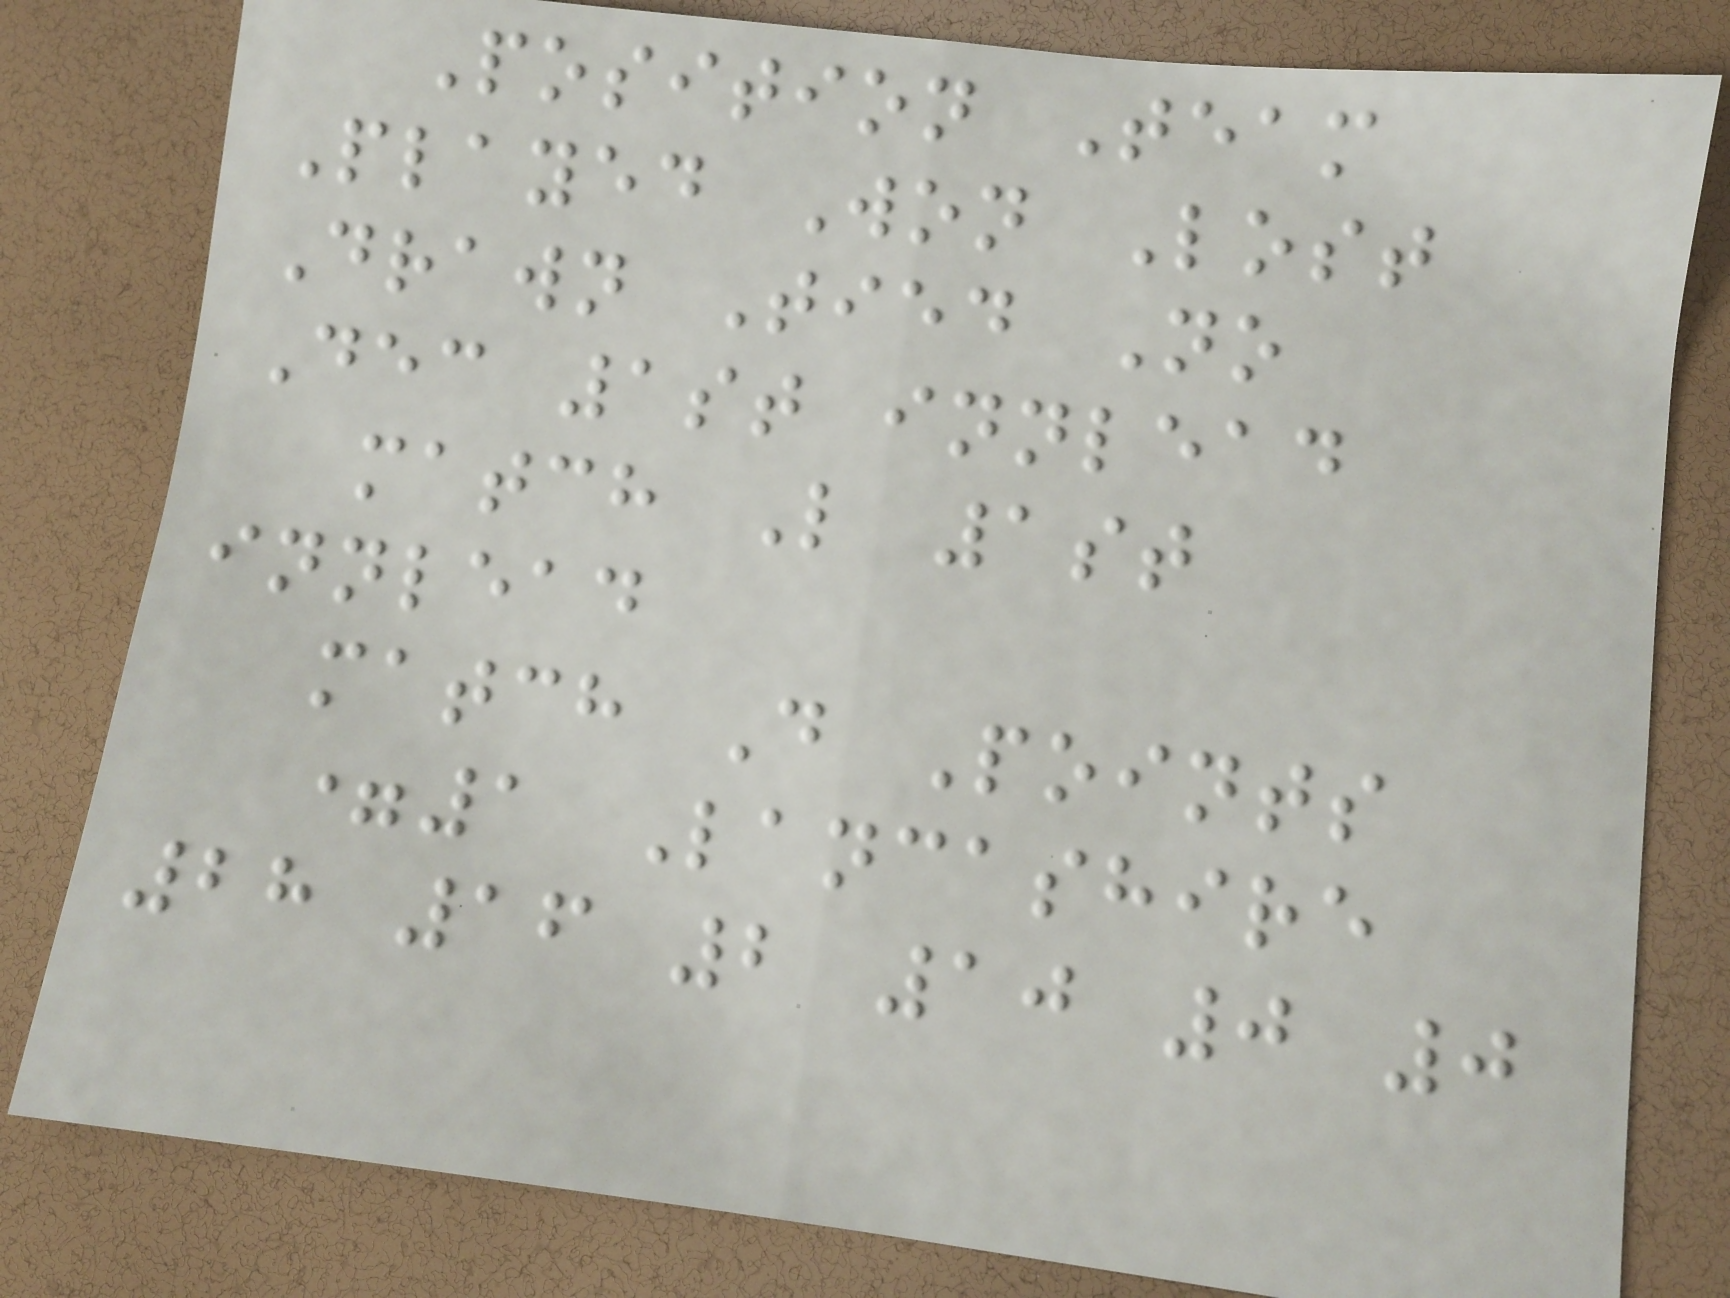Position Team
Played Won Lost
Drawn Tied No
Dec 1st innlead
match L 1st
innlead
match D Points
=1 Lancashire
28 16 2 10 0 0
